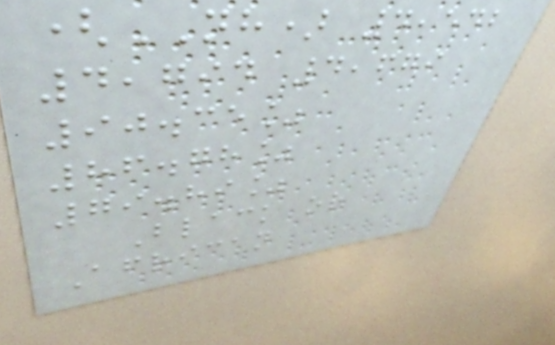(NH) 4,542
4,794 4,679
90.35%
86.78%
79.89%
Black or
African
